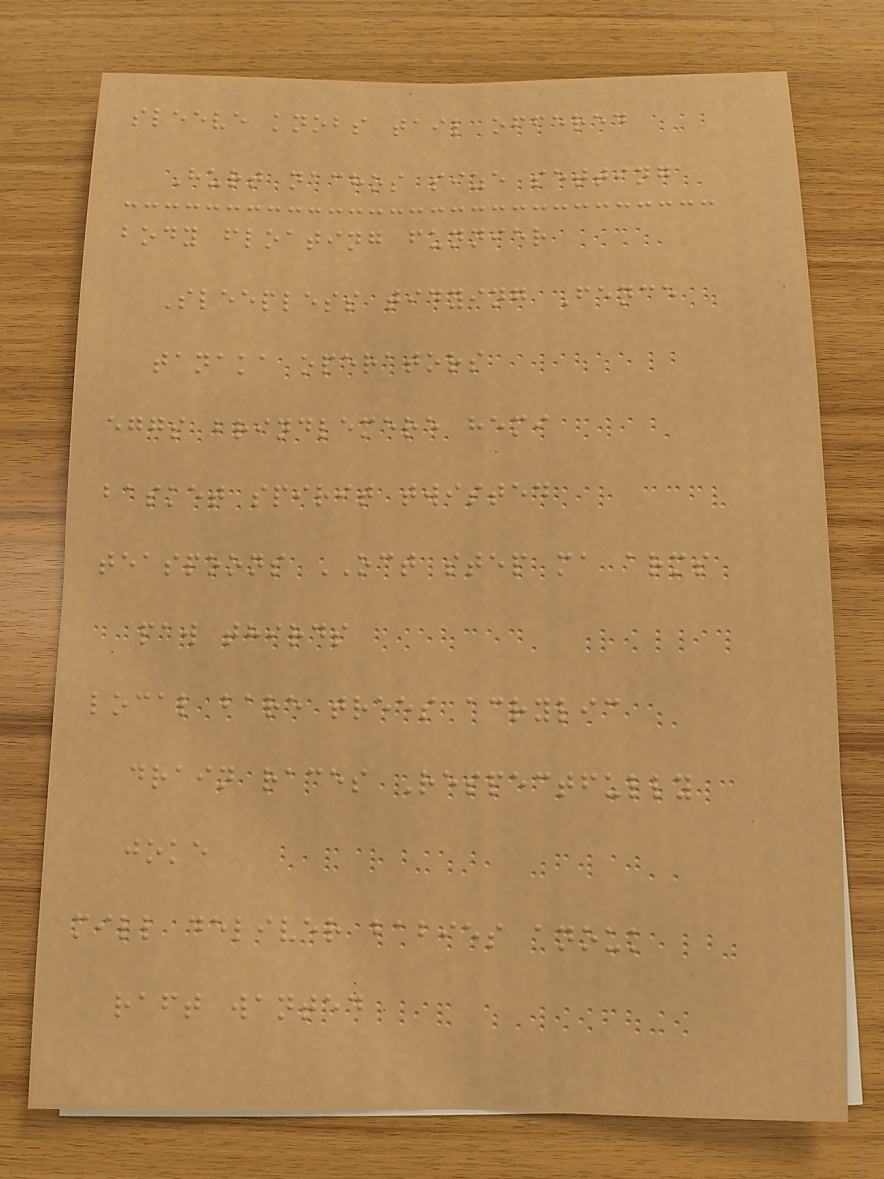sleeve knobs tail offered
Hurt nachos size setting
body floating funnier
Sleepless tidying Fence
tanaka operators
eggs brindlemere hemi
basket spirit twisted
teaspoons OCT step ma arms
paw thirds
local bare trees acrylic
drain races Respectfully
joke
mill deliver babies anouk
raft wanted
